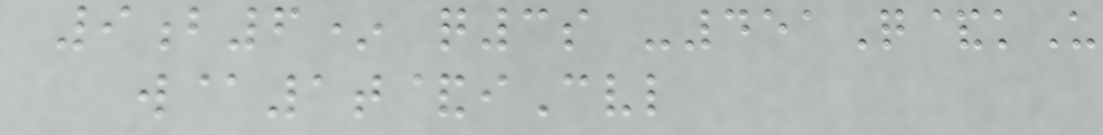9b6* q3s -451Q&kU
w@1t&iCvl
